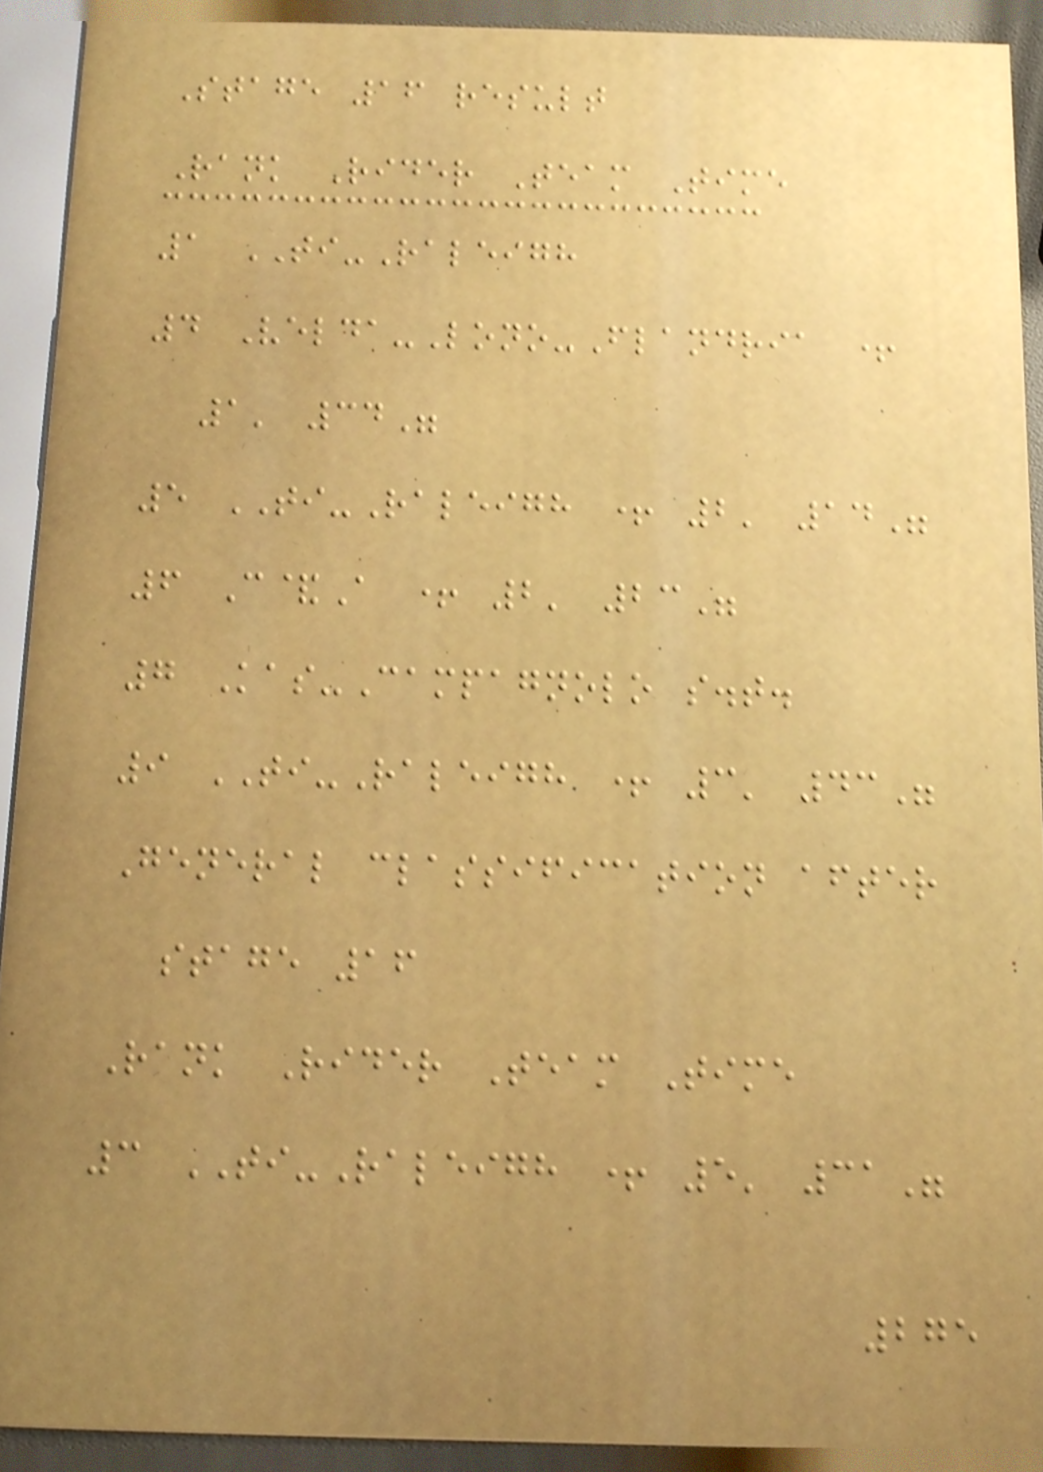Stage 16 result
Rank Rider Team Time
1 TI-Raleigh
4 Velda-Lono-Flandria +
1' 34"
5 TI-Raleigh + 2' 14"
6 C&A + 2' 23"
7 Kas-Campagnolo s.t.
9 TI-Raleigh + 3' 43"
General classification after
stage 16
Rank Rider Team Time
3 TI-Raleigh + 5' 31"
275
